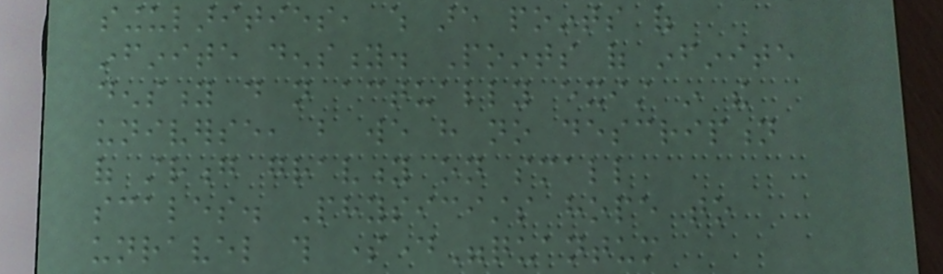singularities, which are points of
infinite density. Points of infinite
density do not actually exist in the
universe, but we have no description
of strong gravity on small
scales. Physicists hope to
unravel this someday"quantum
